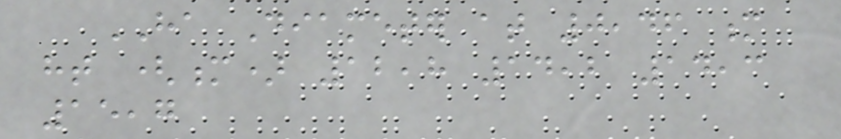HA Diameter at 0,46 m
ht (m) 12,8 14,2 14,3
15,7
